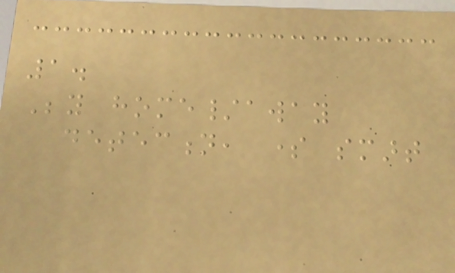1.
Beyond home/away
detection, some smart
